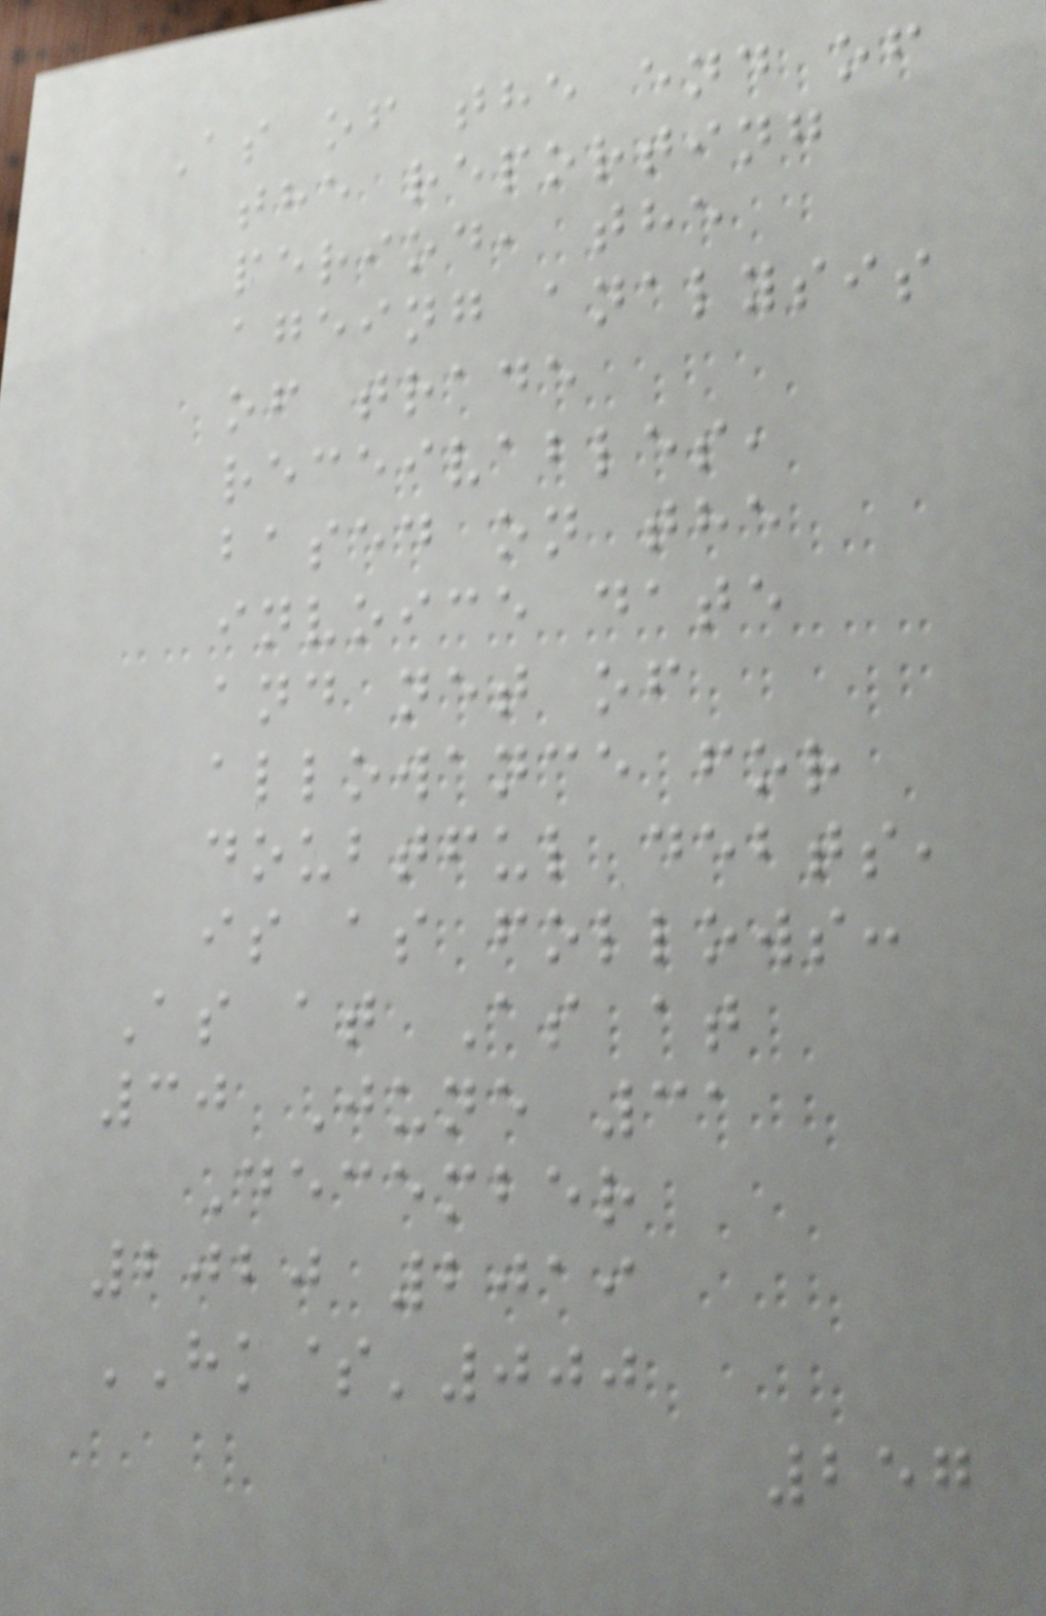As of the end of
the reporting
period, the
ageing analysis
of trade
receivables,
based on the
invoice date
and net of
allowance for
doubtful debts,
is as follows:
As at As at
30 June 31
December
2020 2019
HK$'000
257
